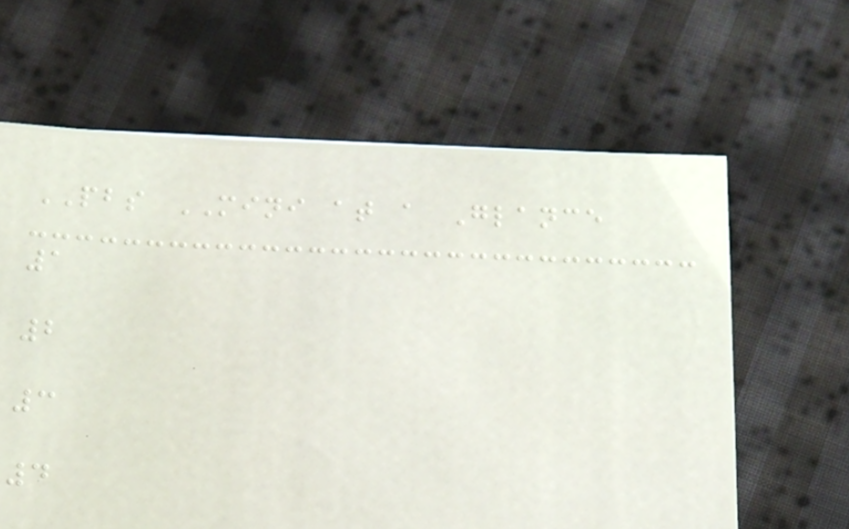PBS MINI at a Glance
1
2
3
4
